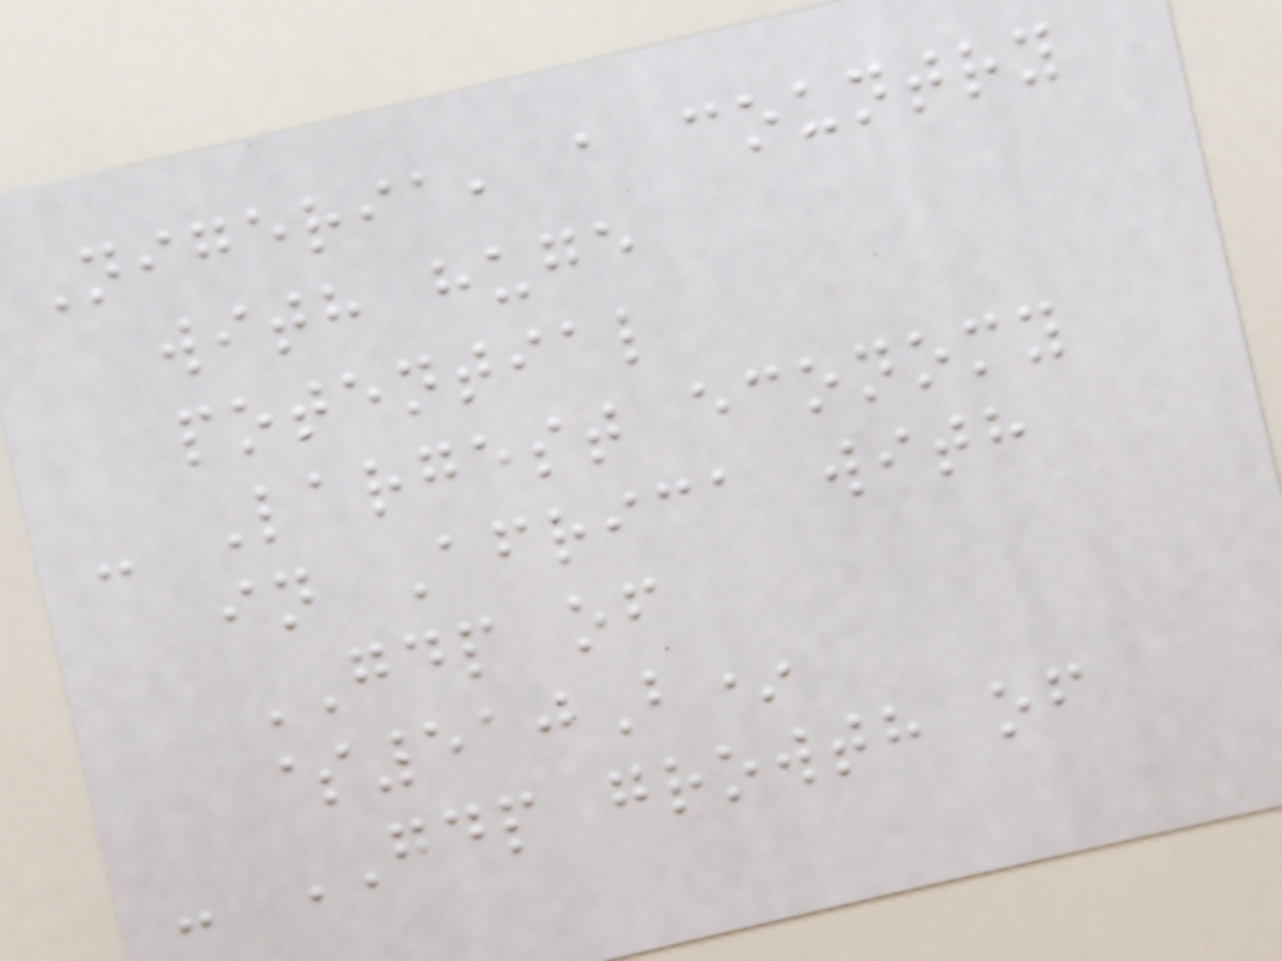Nigeria, a country
with huge
potential
- Largest economy
in Africa with
GDP of
$510B*
- GDP growth of
